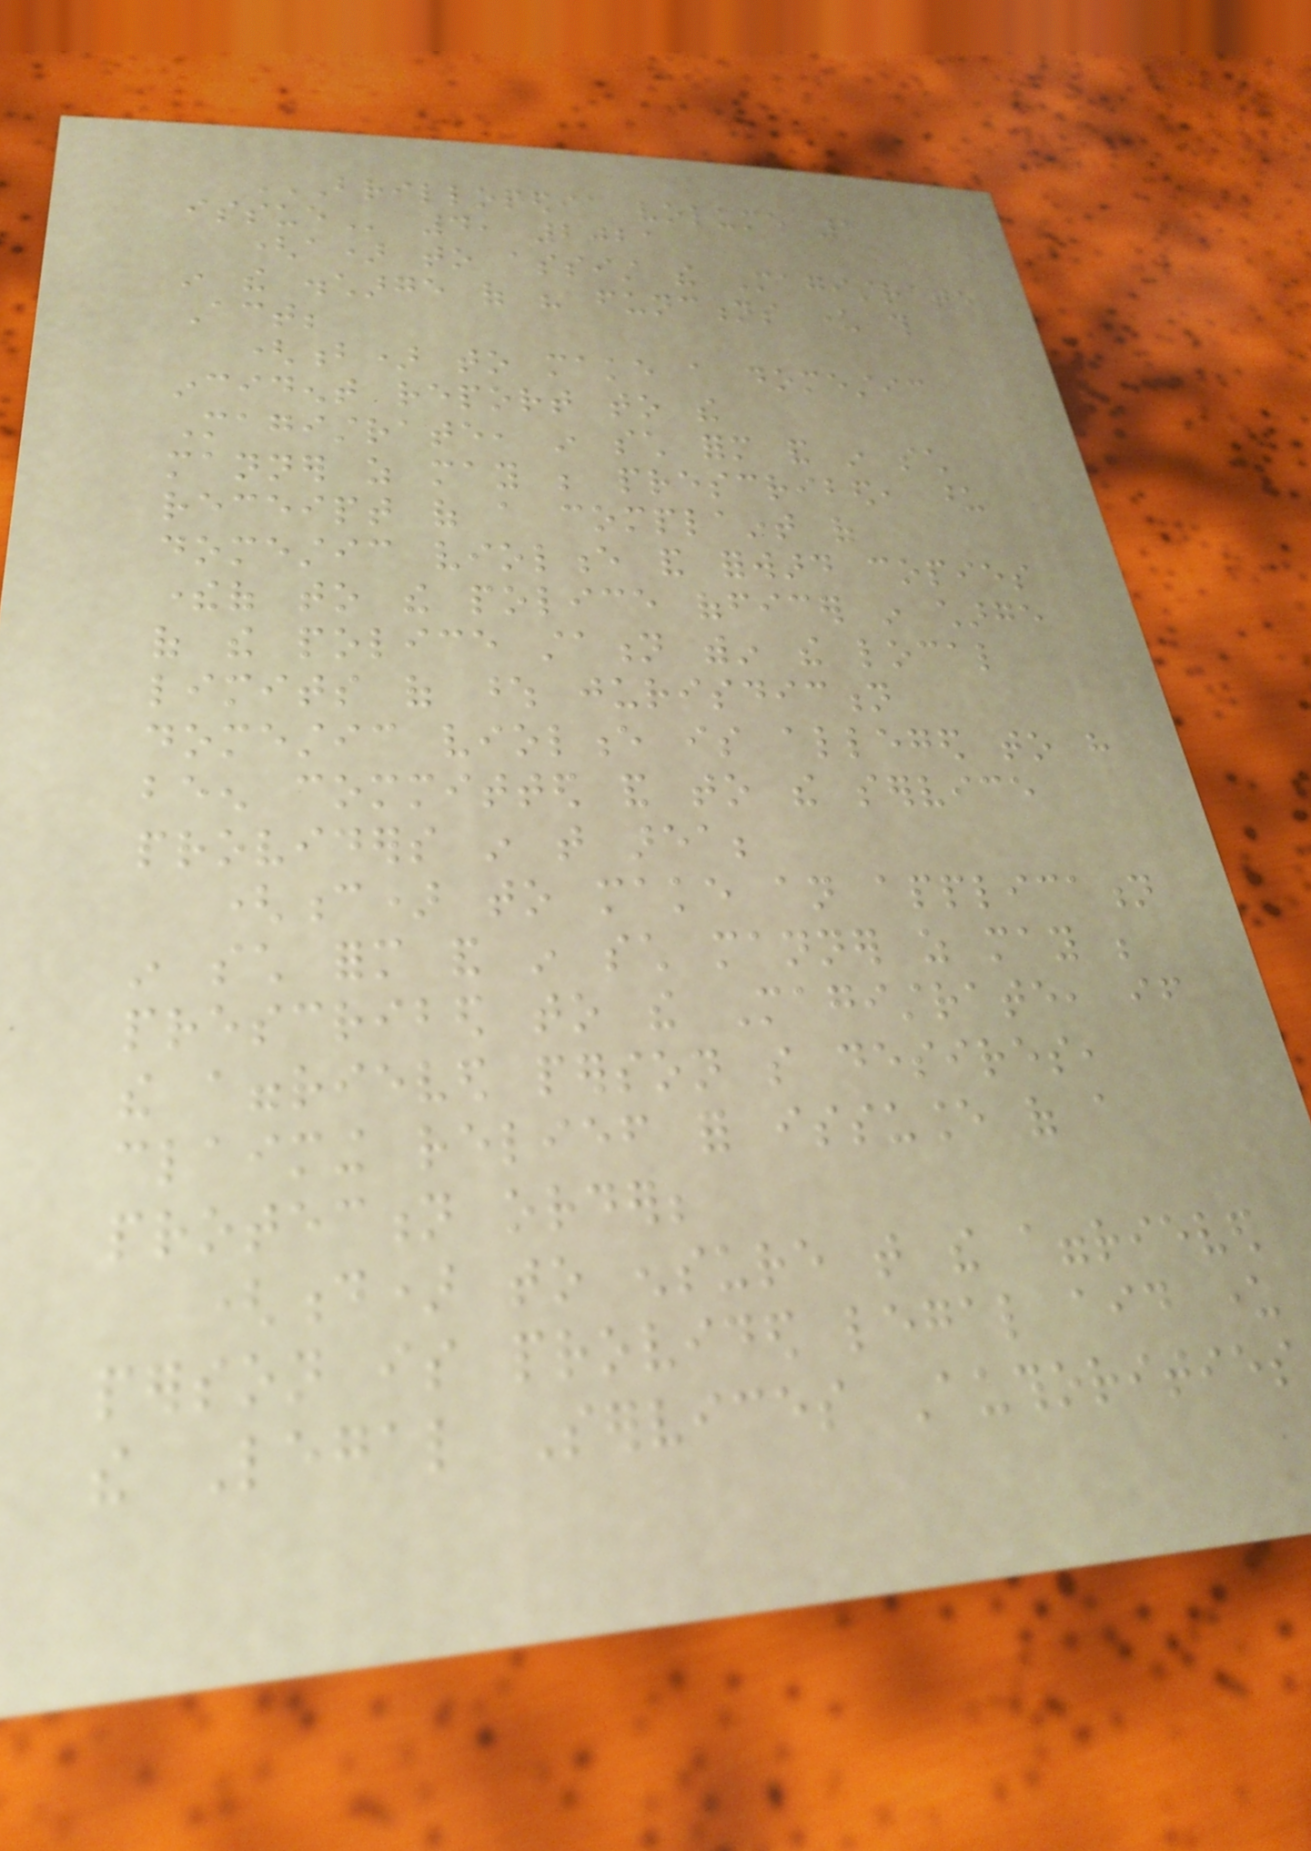BRILLOPEDIA VOLUME 1
ISSUE 4, 2021
(a) to assist the Magistrate
in the discharge of his functions under this
Act;
(b) to make a domestic
incident report to the
Magistrate, in such form and in such
manner as may be prescribed, upon
receipt of a complaint of
domestic violence and forward copies
thereof to the police officer in charge
of the police station within the local
limits of whose jurisdiction
domestic violence is alleged to have
been committed and to the service
providers in that area;
(c) to make an application
in such form and in such manner as may be
prescribed to the Magistrate, if
the aggrieved person so desires,
claiming relief for issuance of a
protection order;
(d) to ensure that the aggrieved
person is provided legal aid under
the Legal Services Authorities
